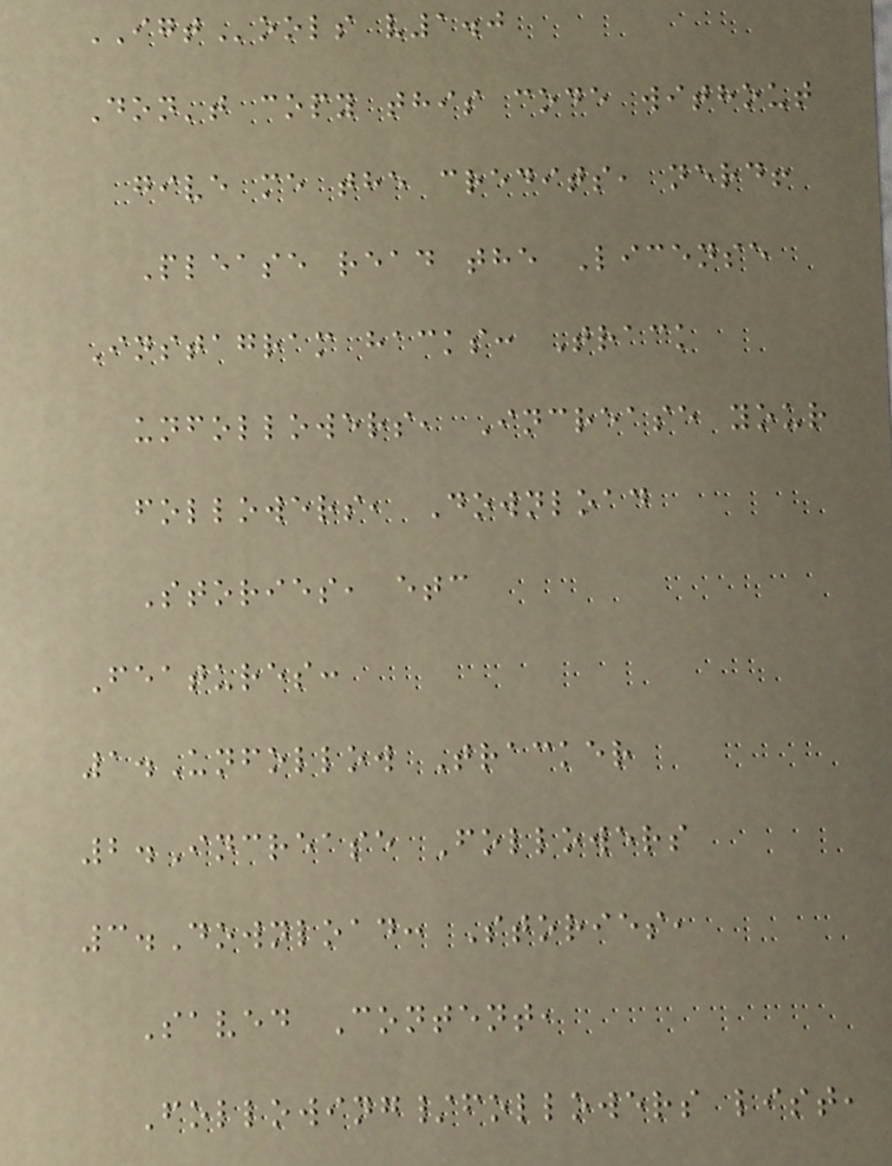IGTools v1.0
Don't copy this code without
give me the credits, nerd!
Please read the License
Instagram hacks: Track
unfollowers, Increase your
followers, Download
Stories, etc
Features:
1.Unfollow Tracker
2.Increase Followers
3.Download: Stories,
Saved Content,
Following/followers list,
